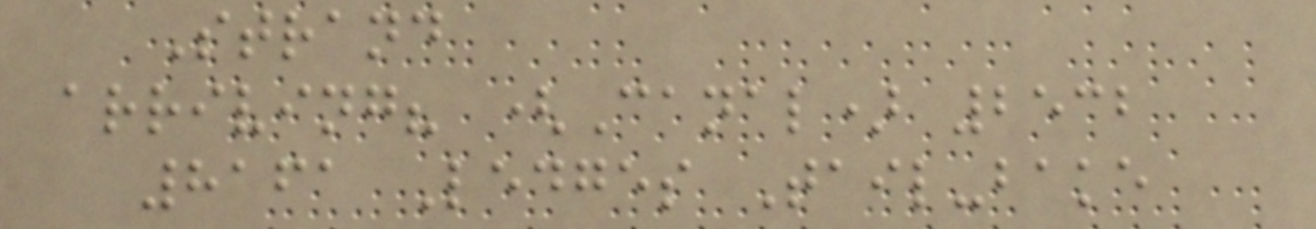Strand
arriving? (Canal) 2532
8161 Ledges Tail-bake
